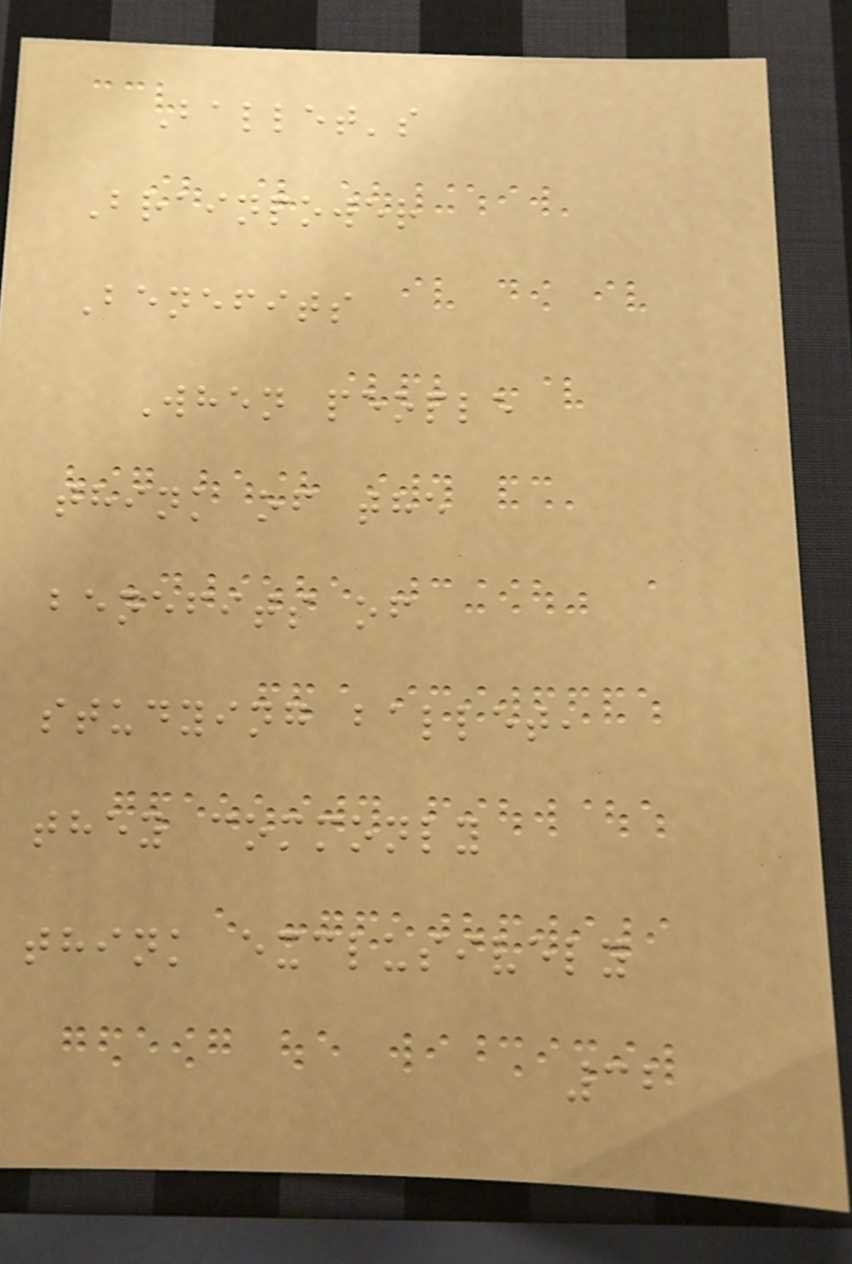Ballet's
Brainpower
Benefits
When people
think of the
benefits of
studying ballet,
they commonly
think exclusively
32
